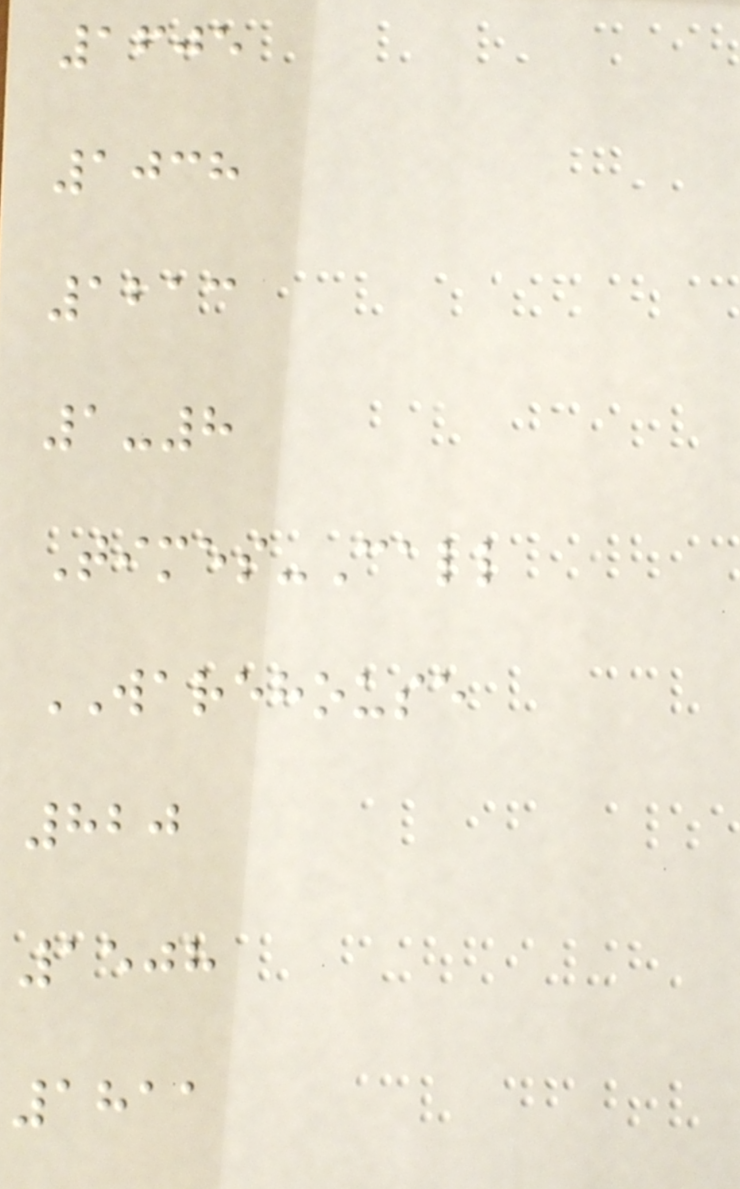1605
1038
1213
1-8
Times-Call
WAREHOUSE
820
1508
1811
